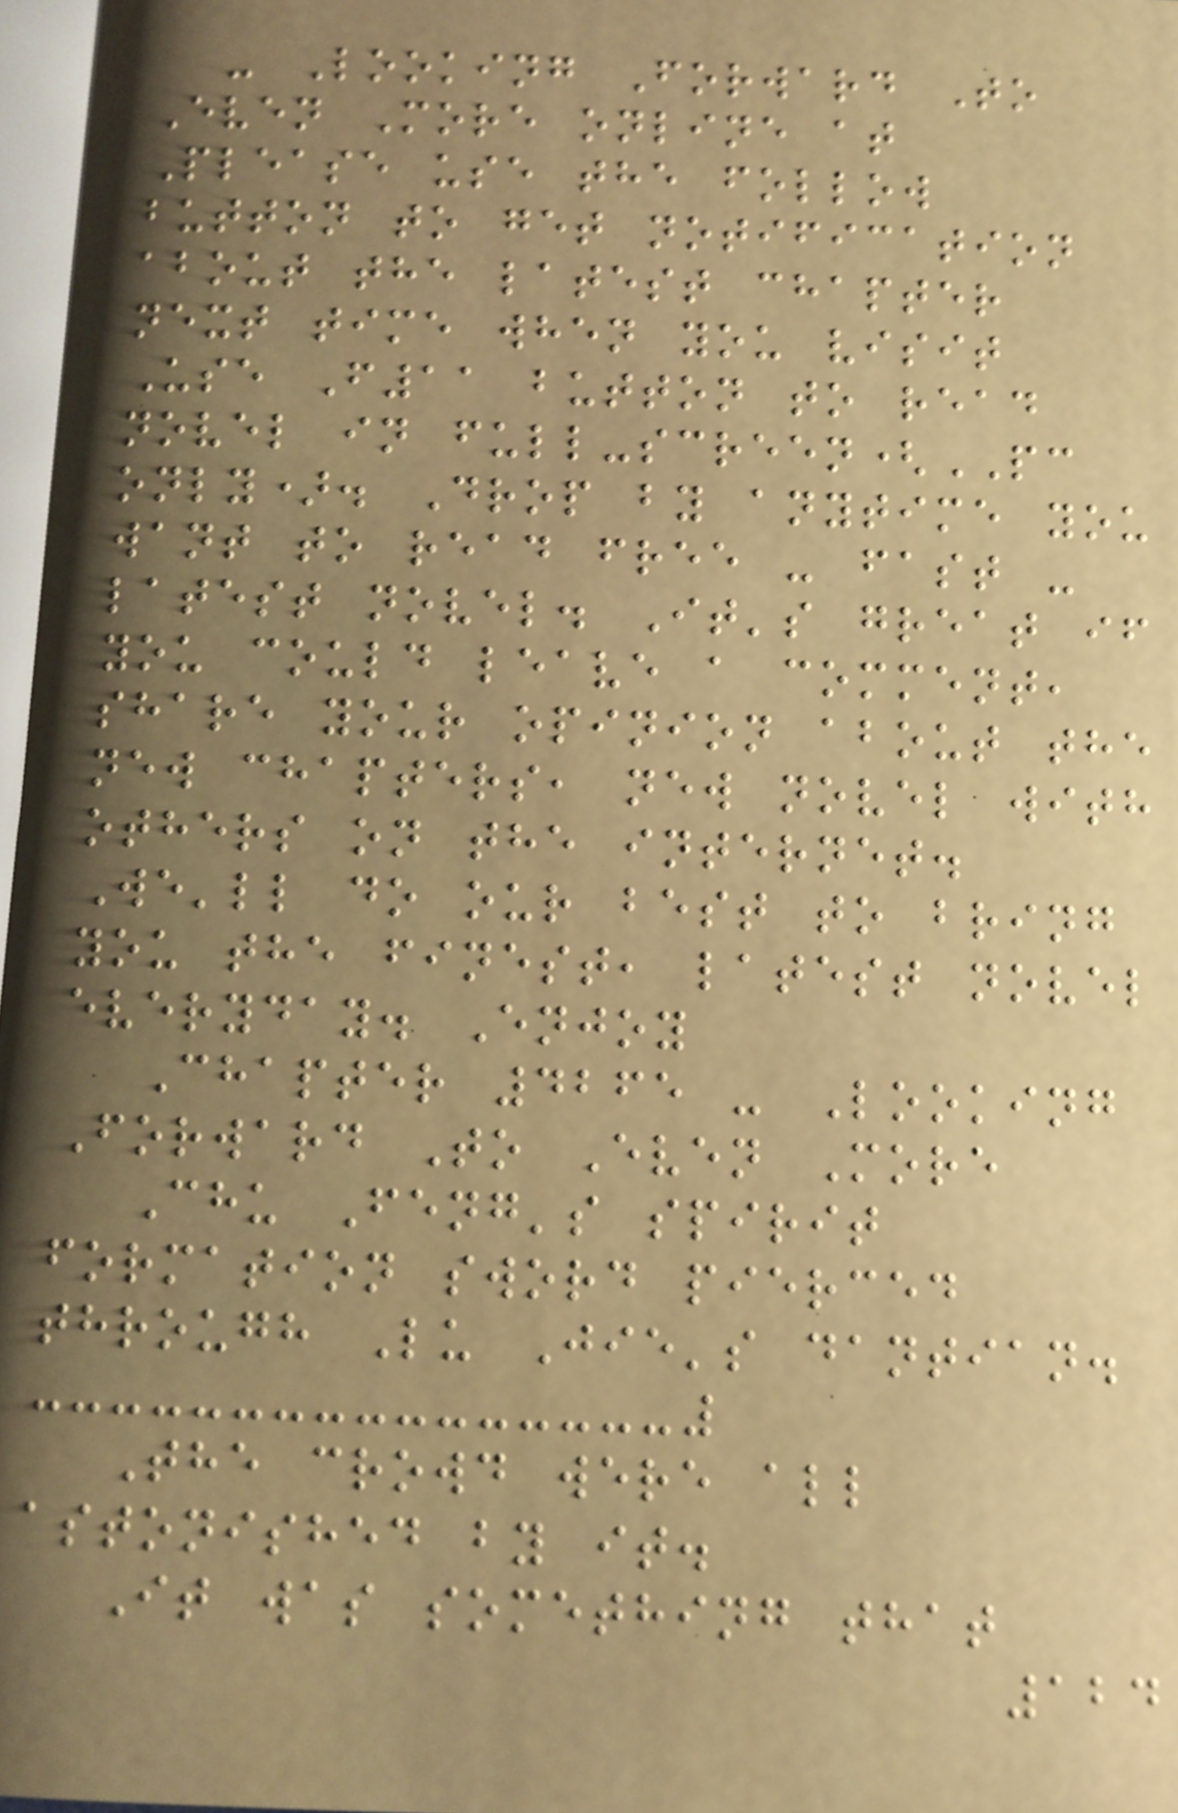- Looking Forward To
Even More online at
Please use the follow
button to get notification
about the latest chapter
next time when you visit
Use F11 button to read
novel in full-screen(PC
only). Drop by anytime you
want to read free - fast -
latest novel. It's great if
you could leave a comment,
share your opinion about the
new chapters, new novel with
others on the internet.
We'll do our best to bring
you the finest, latest novel
everyday. Enjoy
Chapter 4265 - Looking
Forward To Even More
Chu Feng's spirit
formation sword pierced
through Lu Jie's dantian.
The crowd were all
astonished by it.
It was something that
124
